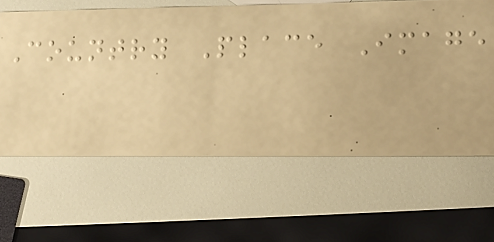Country Place Image
